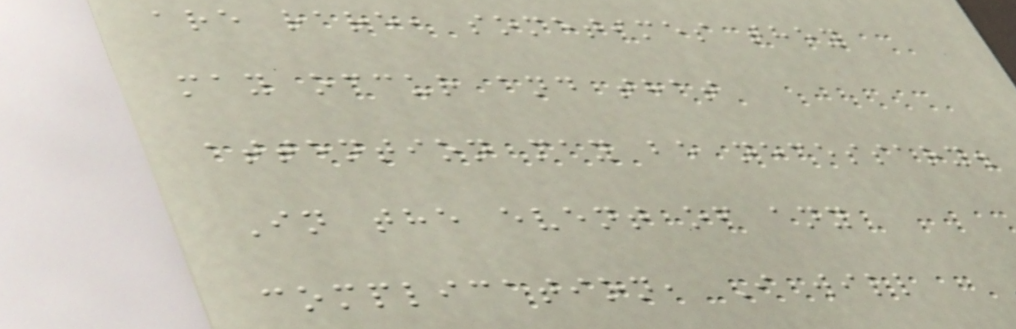are rare, sometimes they
may occur and that
attention may be necessary.
In the event of any
complication, I will
